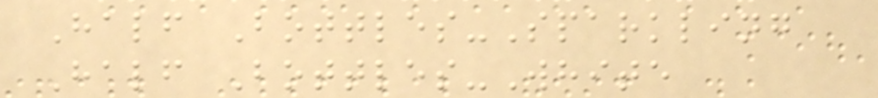Half Bottles-Sparkling
Half Bottles-White
